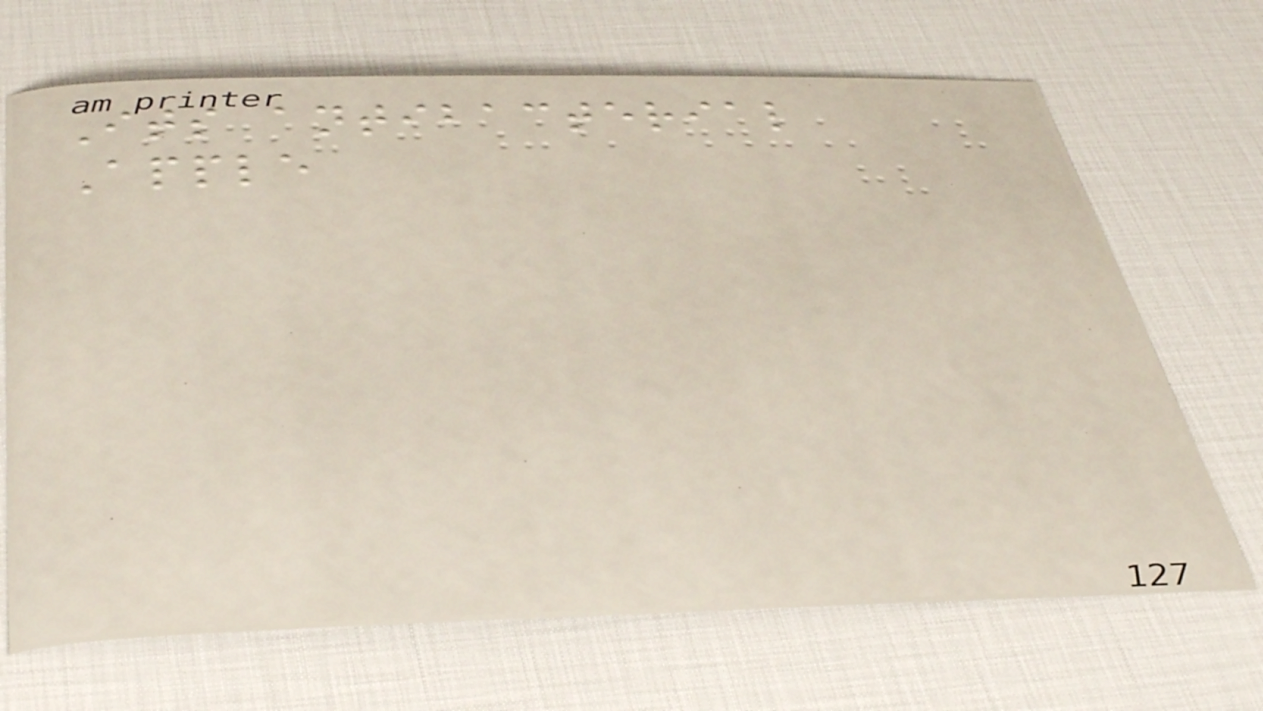Its antibacterial
Apple
